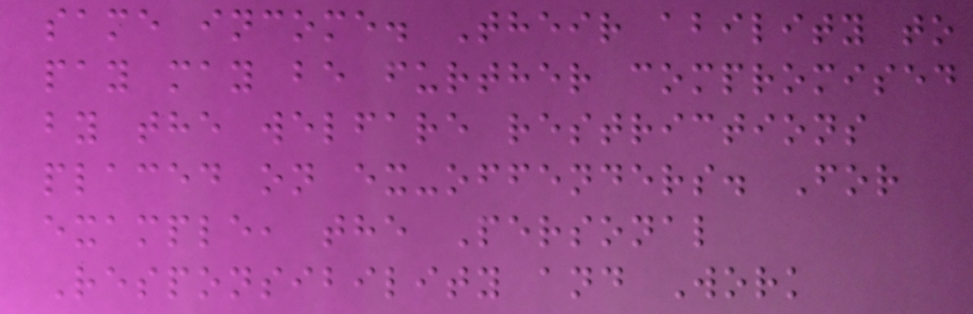same income. Their ability to
pay may be further compromised
by the welfare restrictions
placed on ex-offenders. For
example, the Personal
Responsibility and Work
